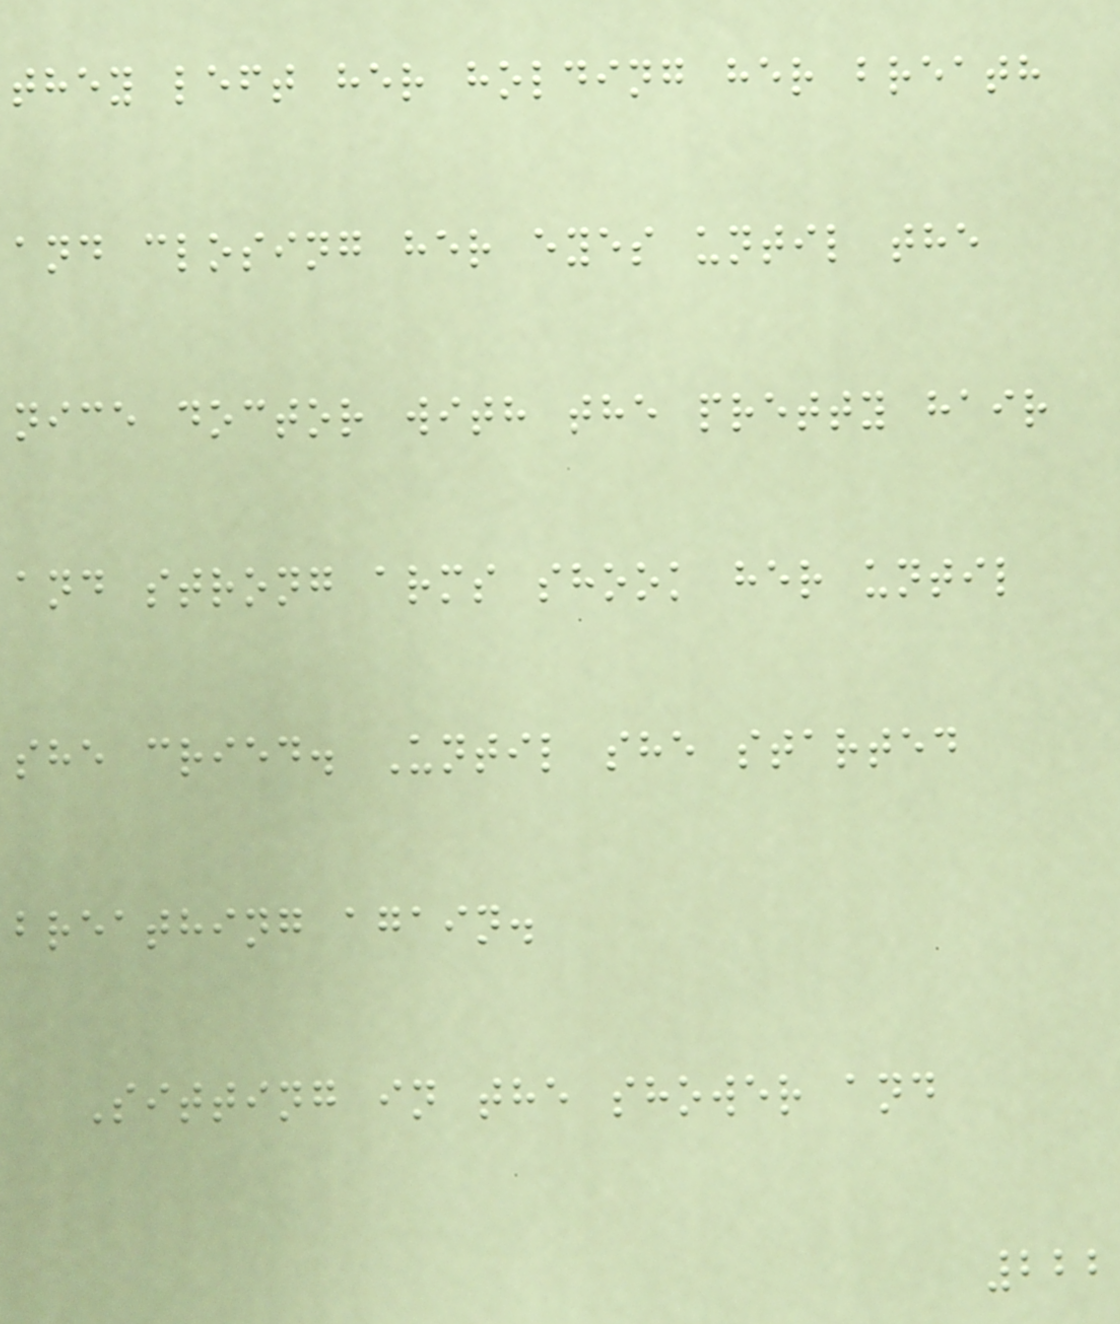they left her holding her breath
and closing her eyes until the
nice doctor with the pretty hair
and strong arms shook her until
she cried. Until she started
breathing again.
Sitting in the shower and
222
